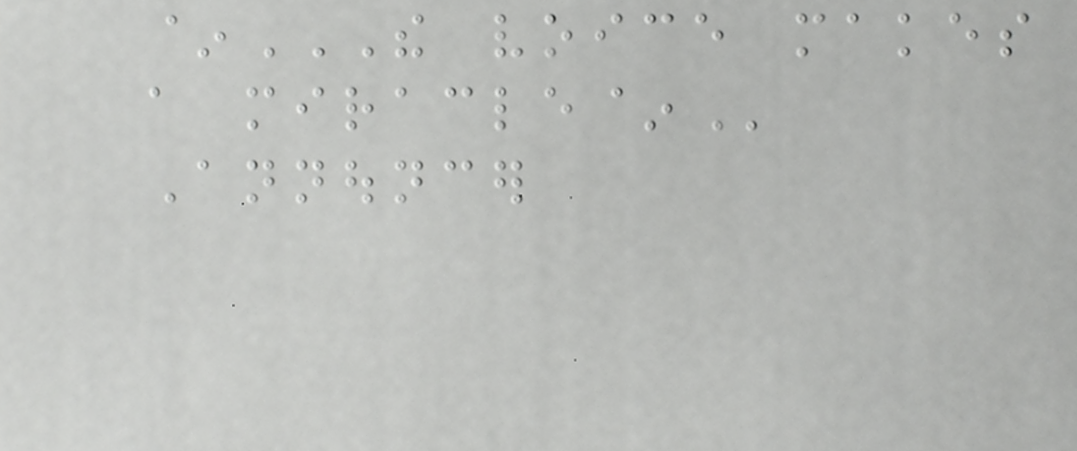~THE VOICE MAKES
A MIRACLE~
Announcer
